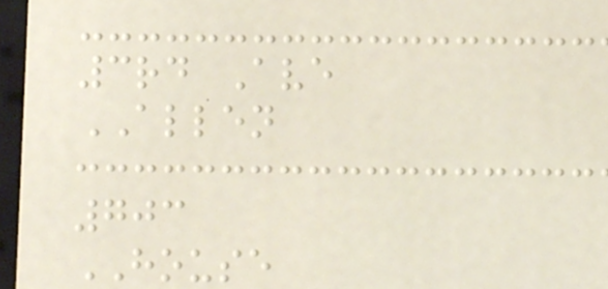3rd Ave
ALLEN
703
HOUSE
